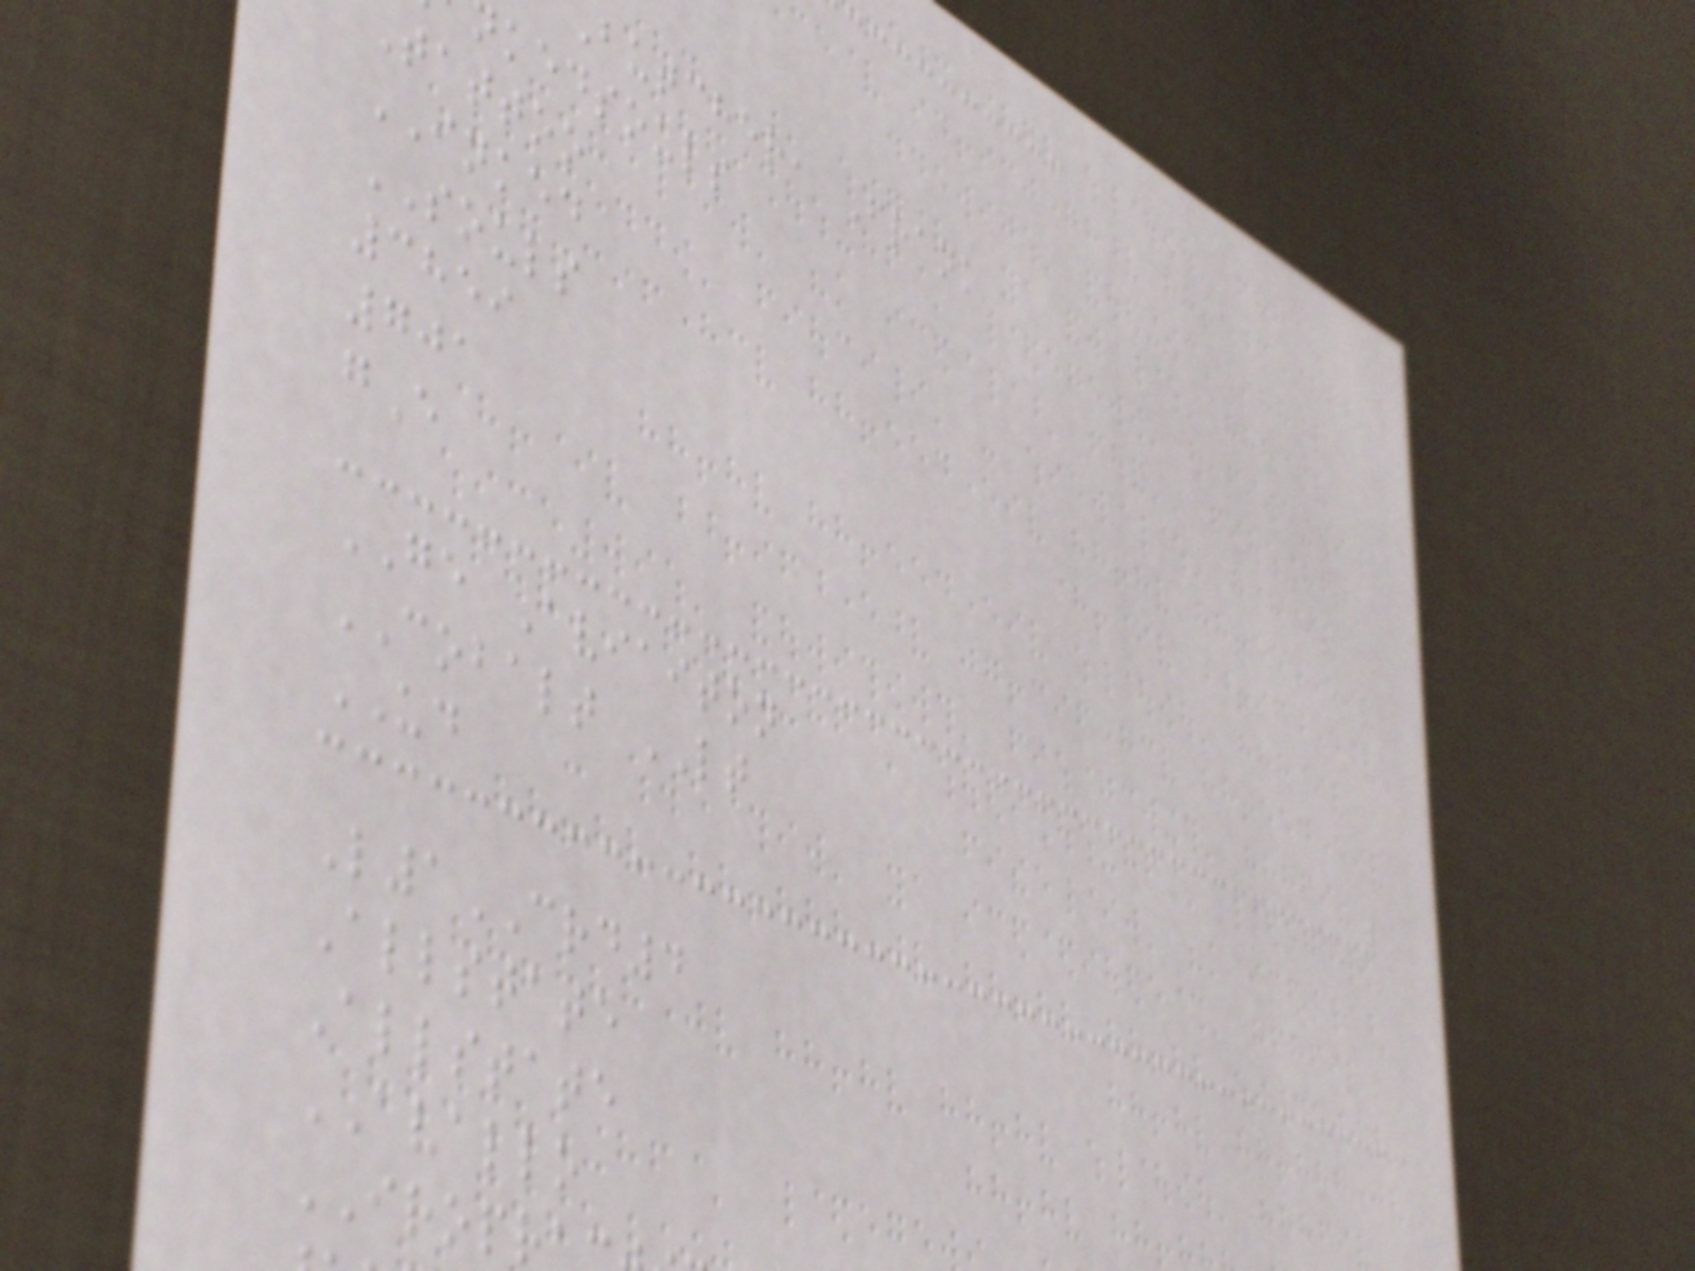butcher, Frank
kedsouls
Tattoo
INKED
SOULS
3859
701
gE
GE Aviaiton
COBALT LT
UD
L1CRD4
Allstate
Allstate
AVALLO
IROPR
